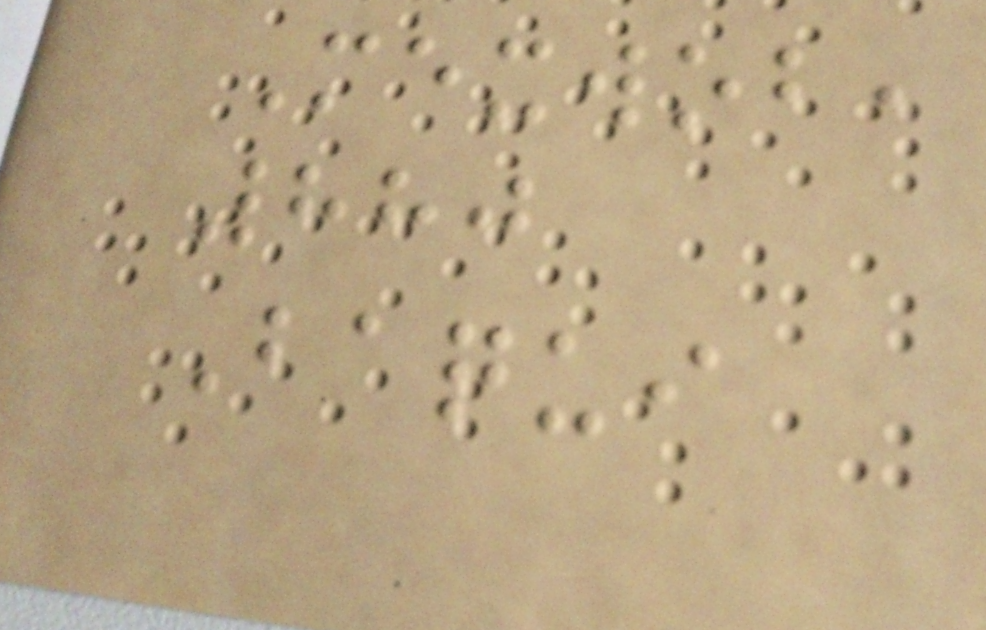Mexwob,
880
Baqui
